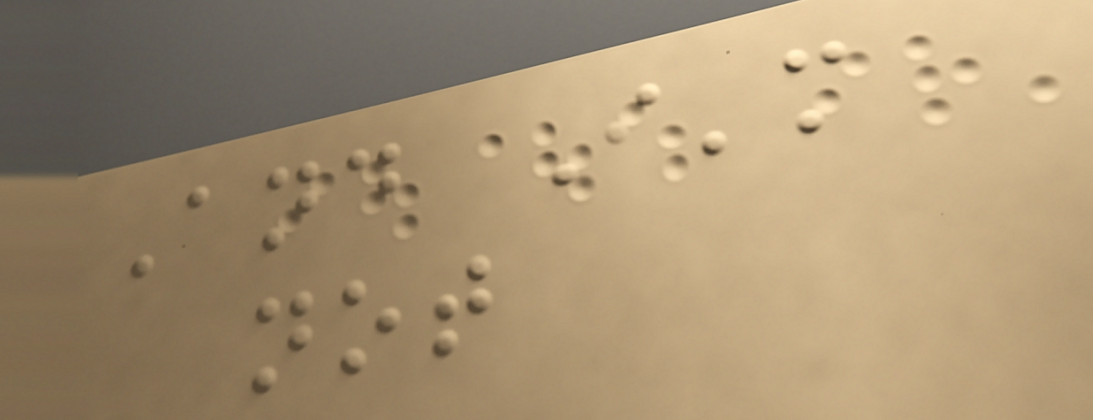And I'm
not
